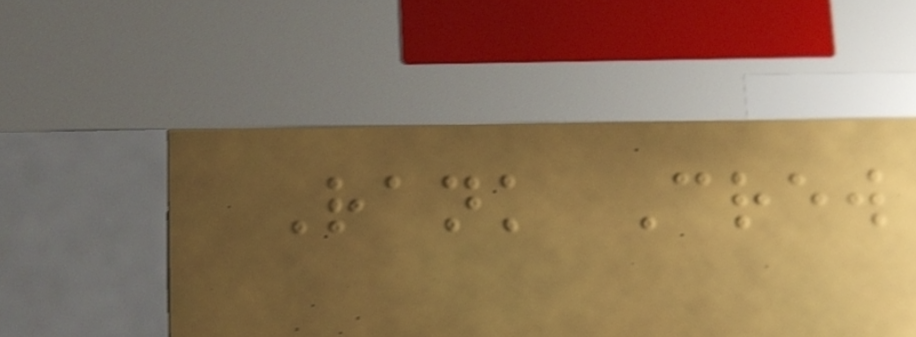Rank Crew
